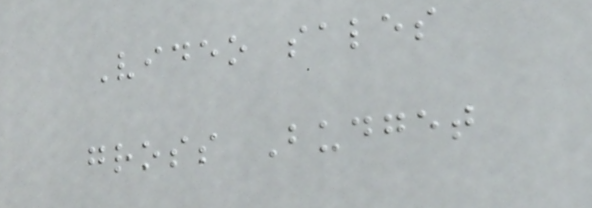Video sales
gross Budget
